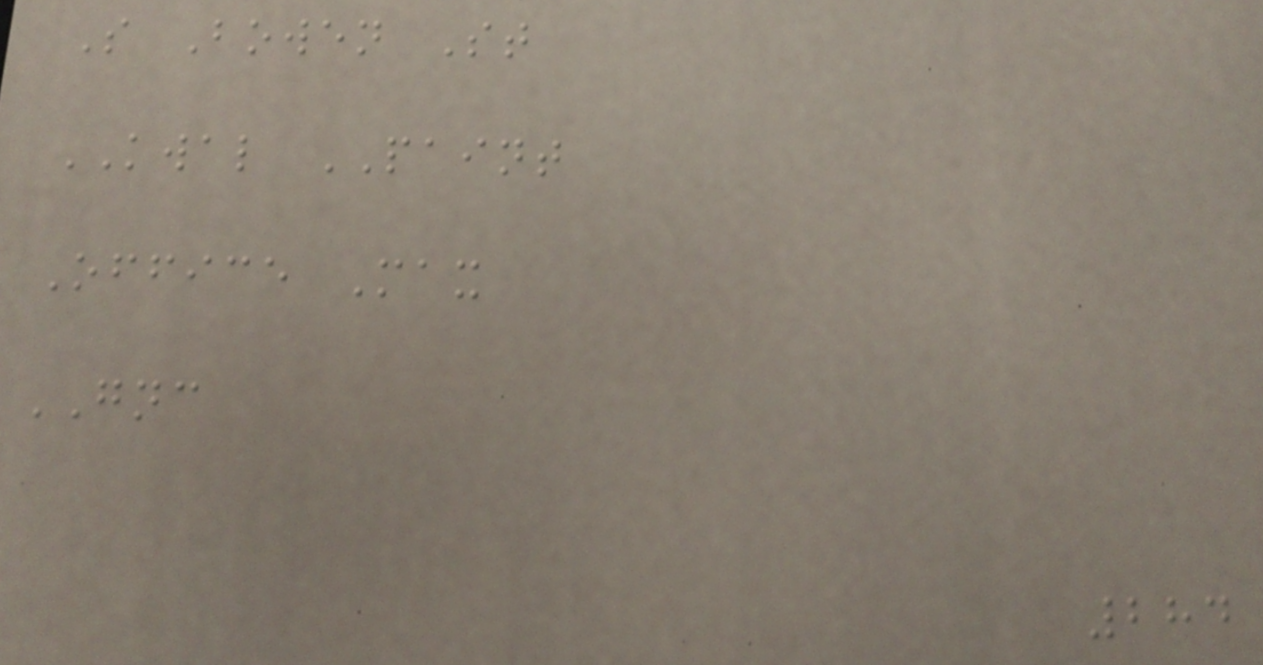S Bowen St
KWAL PAINT
Office Max
GNC
284
